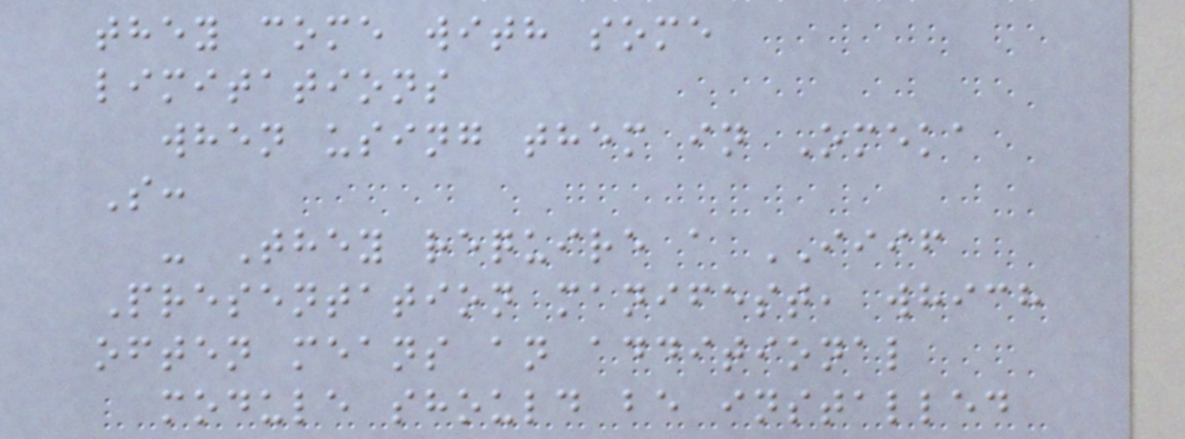they come with some
limitations
when using them in Omeka
S:
- They require a IIIF
Presentation manifest, which
often means an additional
module should be installed
